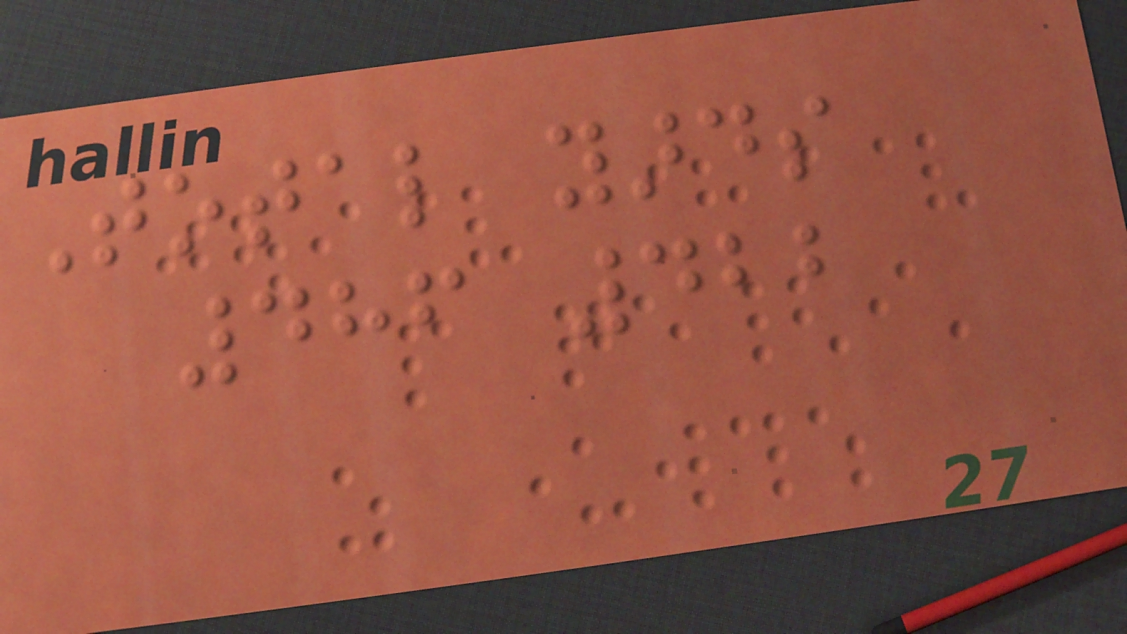Total yards
486 422
